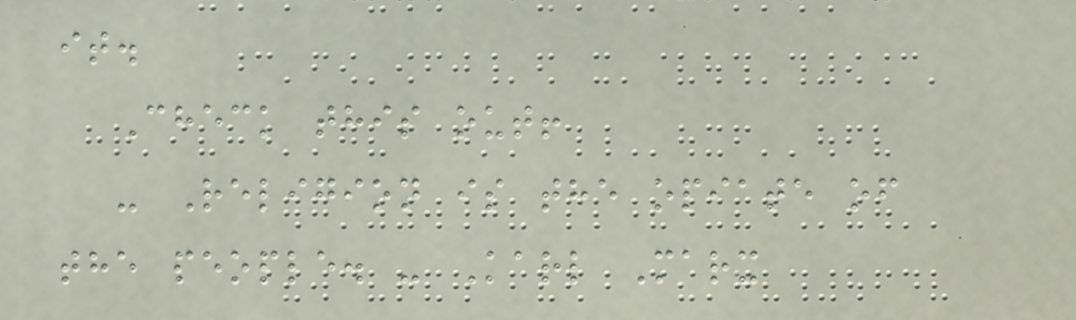it.
Check this out!
- Religion is the opiate of
the people. - Karl Marx
